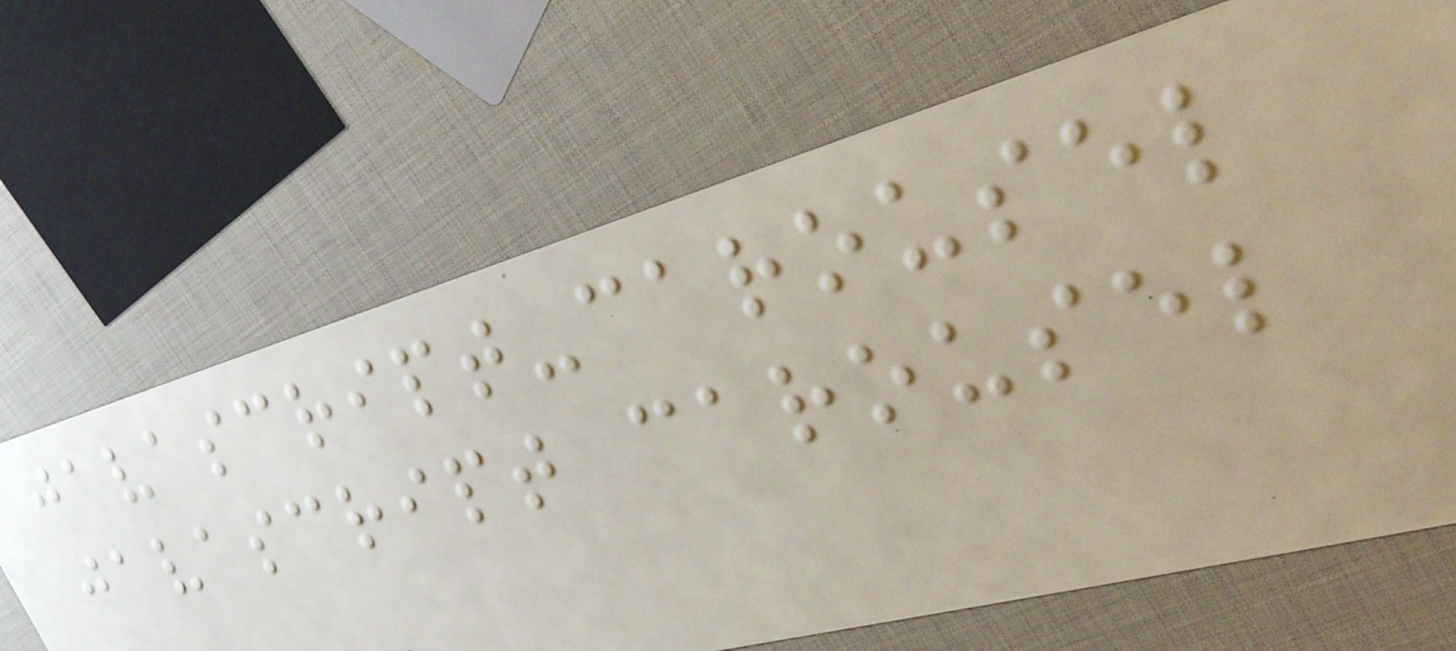javascript-carousel
javascript carousel
